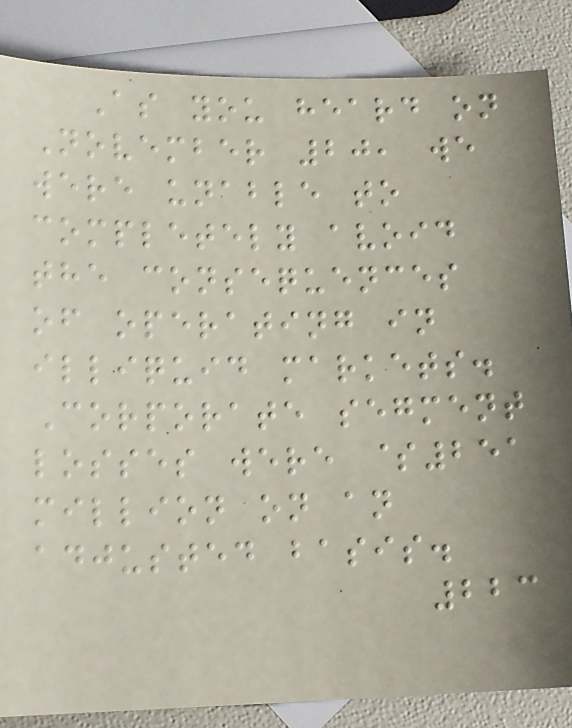As you heard on
November 20, we
were unable to
completely avoid
the consequences
of operating in
illiquid markets.
Corporate segment
losses were $251
million on an
adjusted basis.
223
